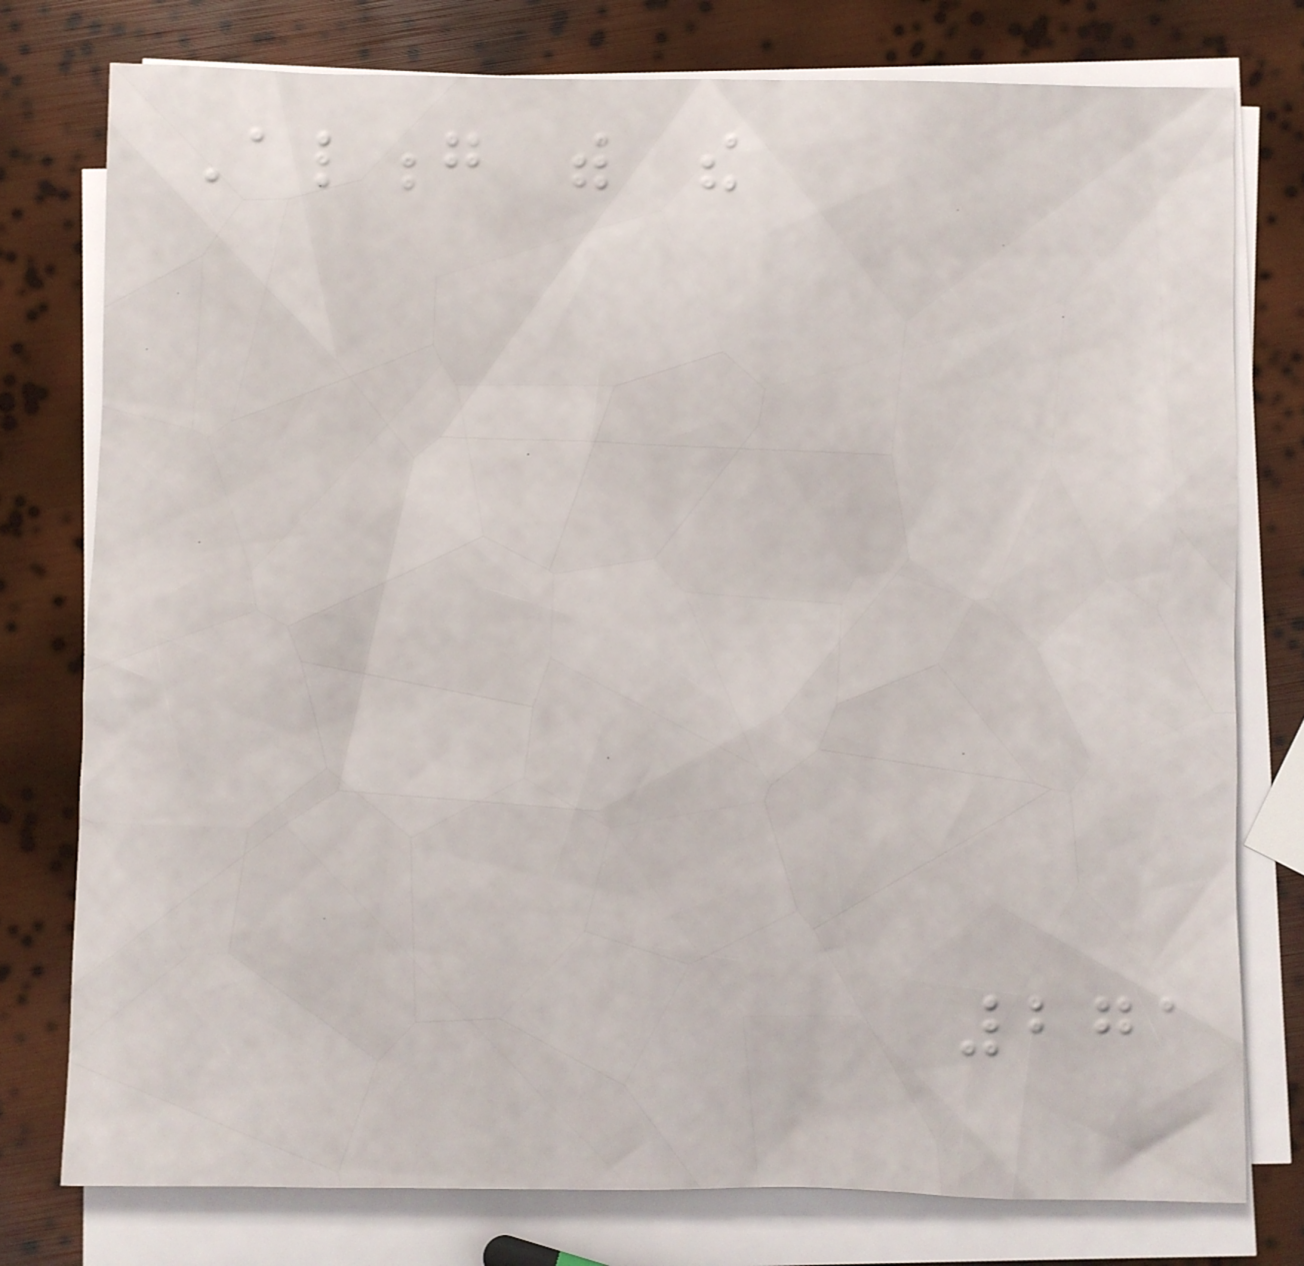Along with the
271
